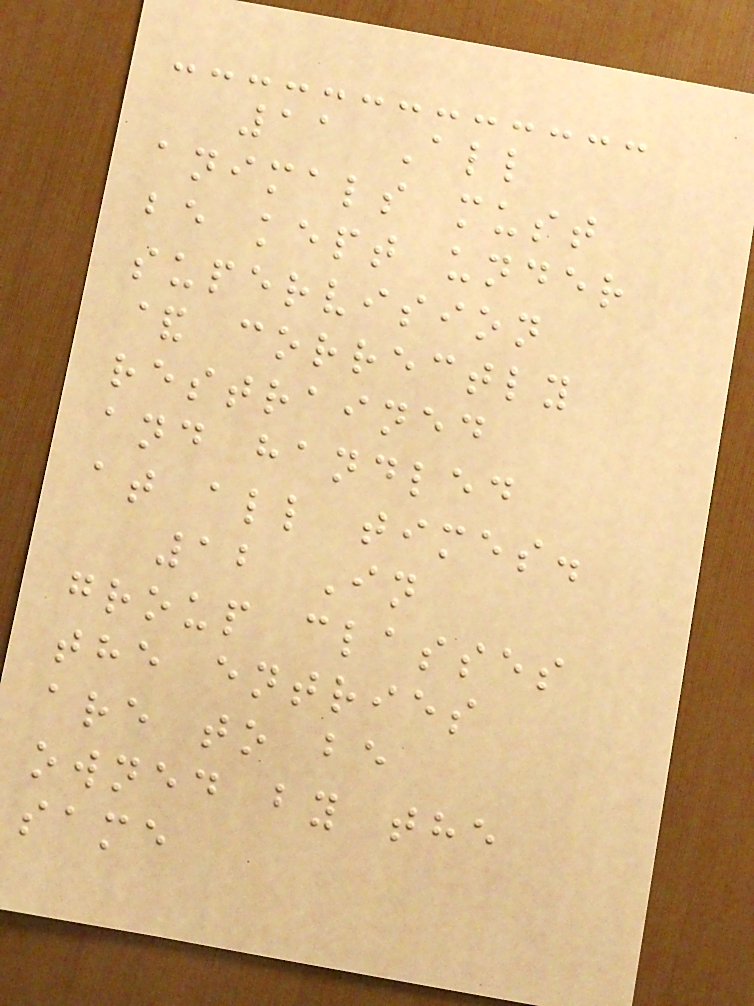11 All
animals must
be kept under
supervision
& correctly
restrained
and handled
at all times.
12 In
group classes
the entries
are to be
owned by the
same
